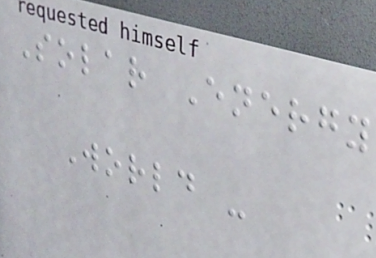Solar Energy
World -
